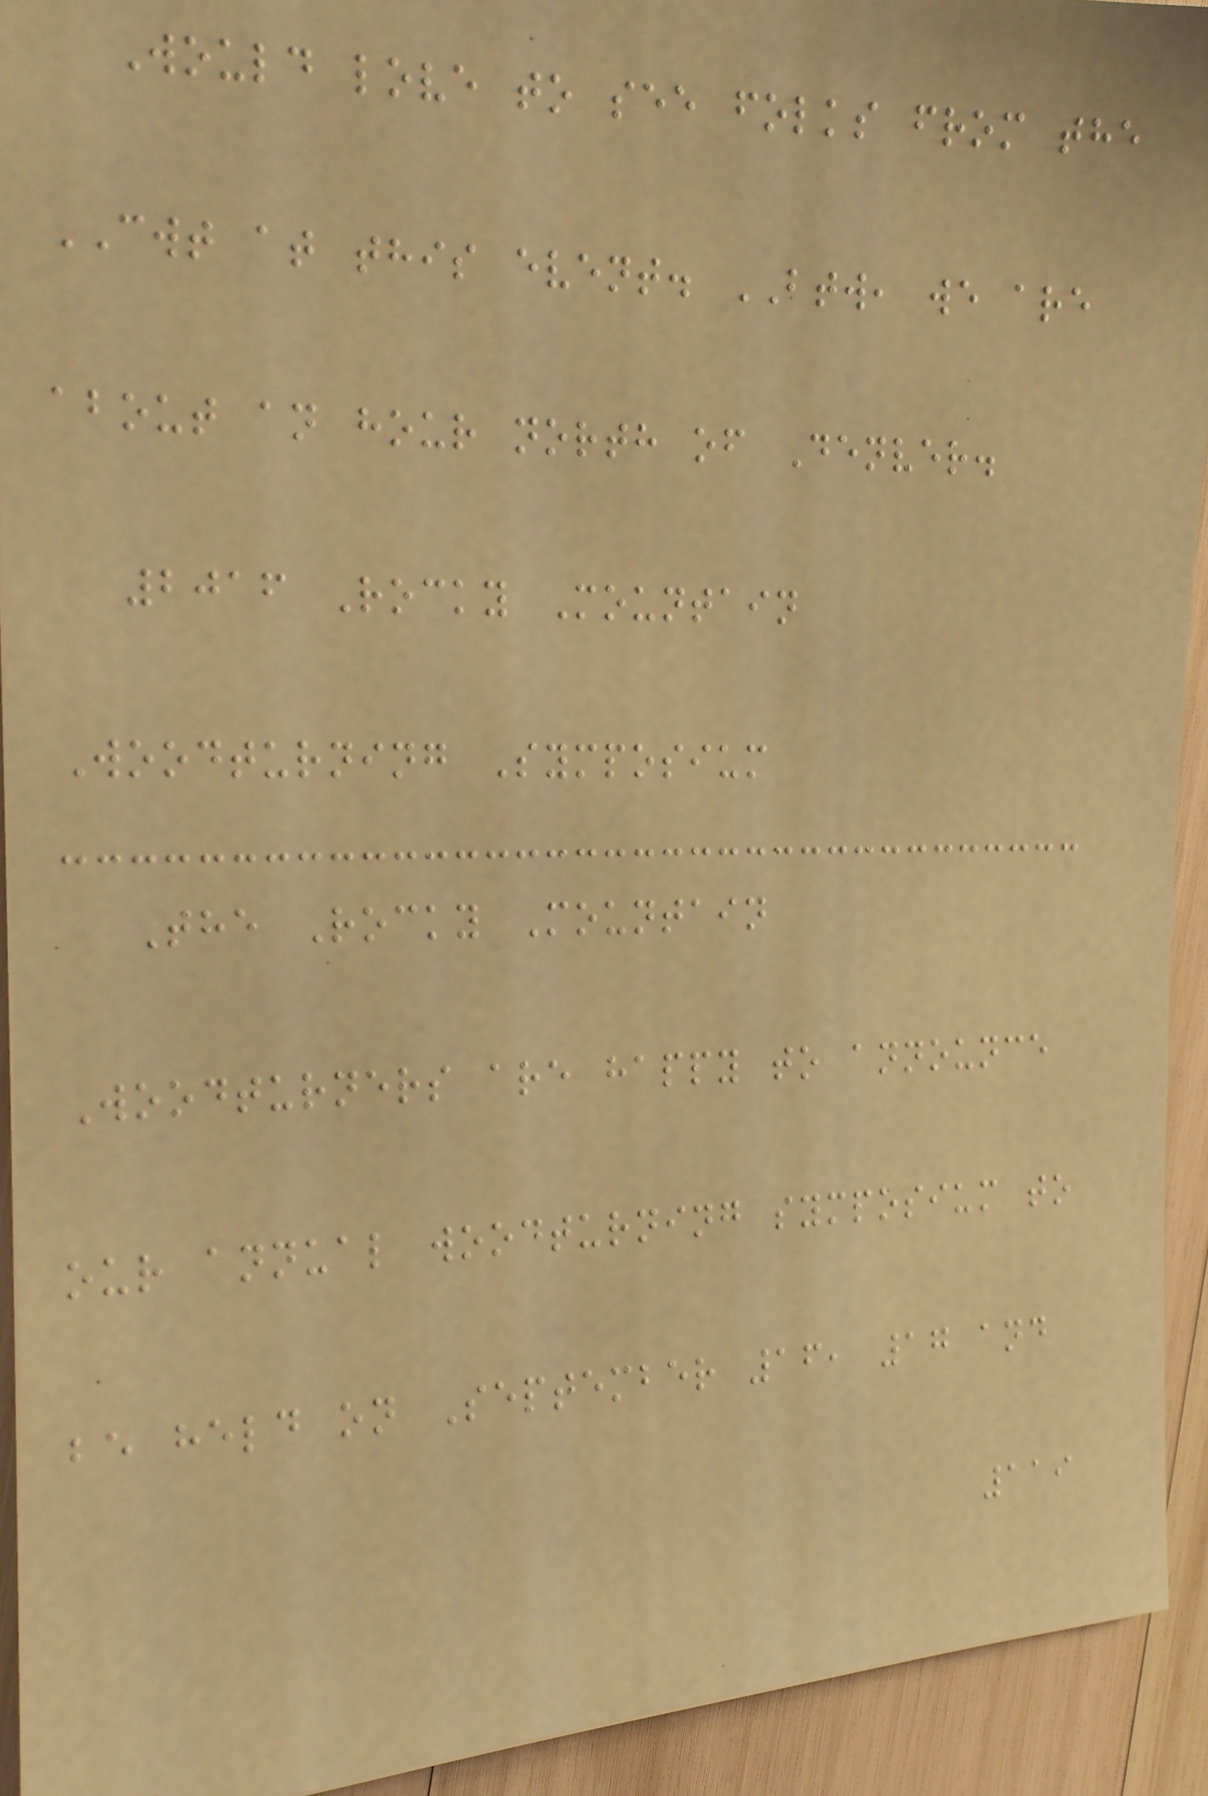Would love to see folks from the
CWT at this event. BTW, we are
about an hour north of Denver.
2016 Rocky Mountain
Woodturning Symposium
The Rocky Mountain
Woodturners are happy to announce
our annual woodturning symposium to
be held on September 16, 17 and
119
